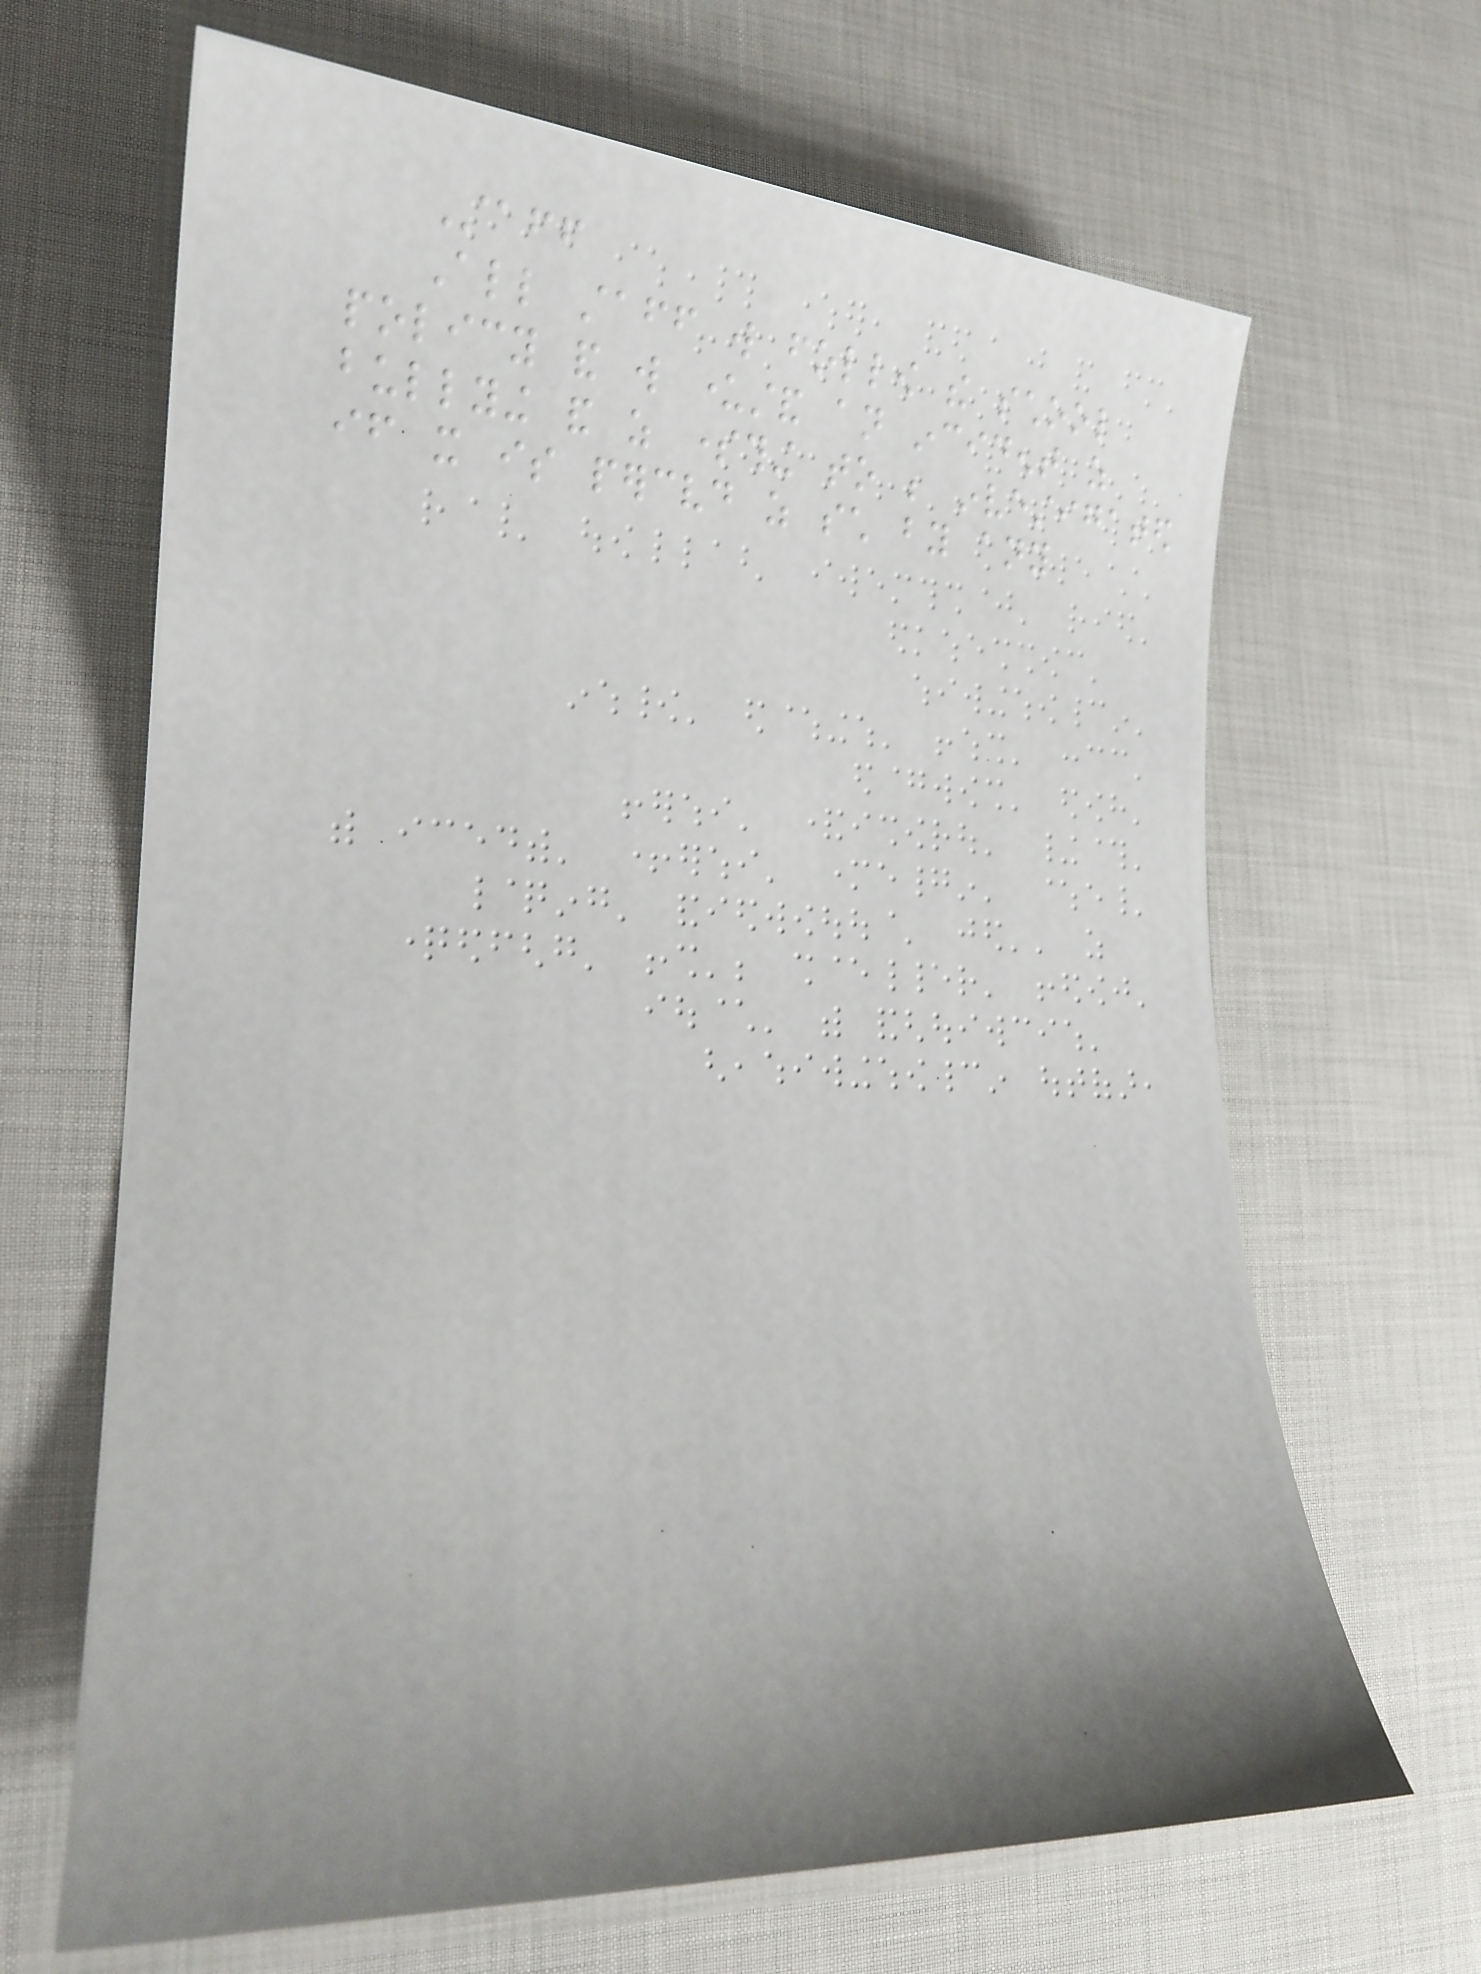Staff
All staff will follow the school
policy and will understand an incident as
bullying and as something to be investigated
if it is perceived as such by any
